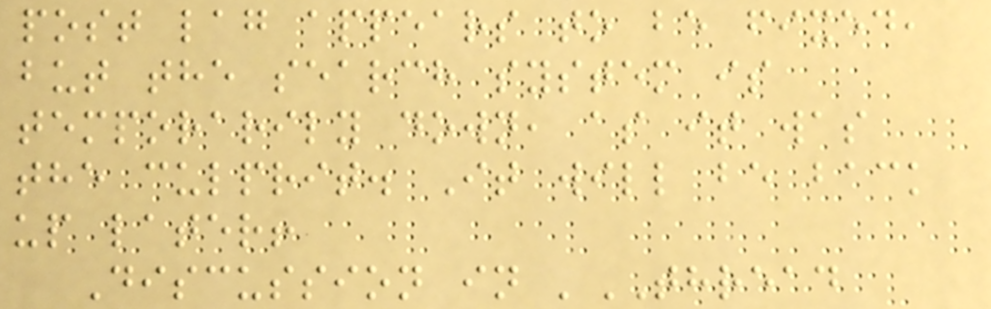post lag appears to be fixed,
but the search system is
temporarily down, as it was
the culprit. It will be back
up later!
Discussion in 'THREAD
